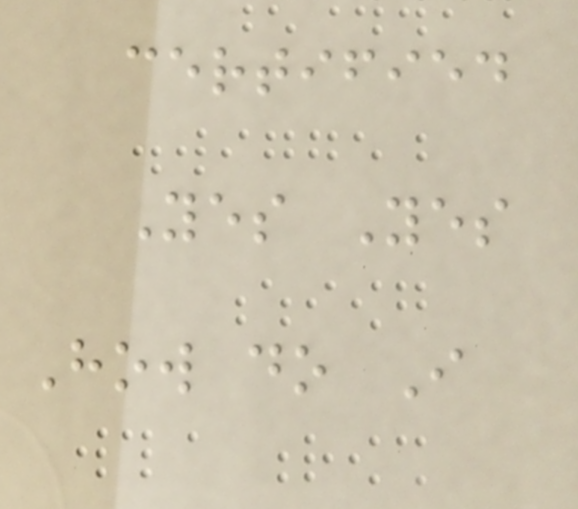certified
Yes Yes
How do I
